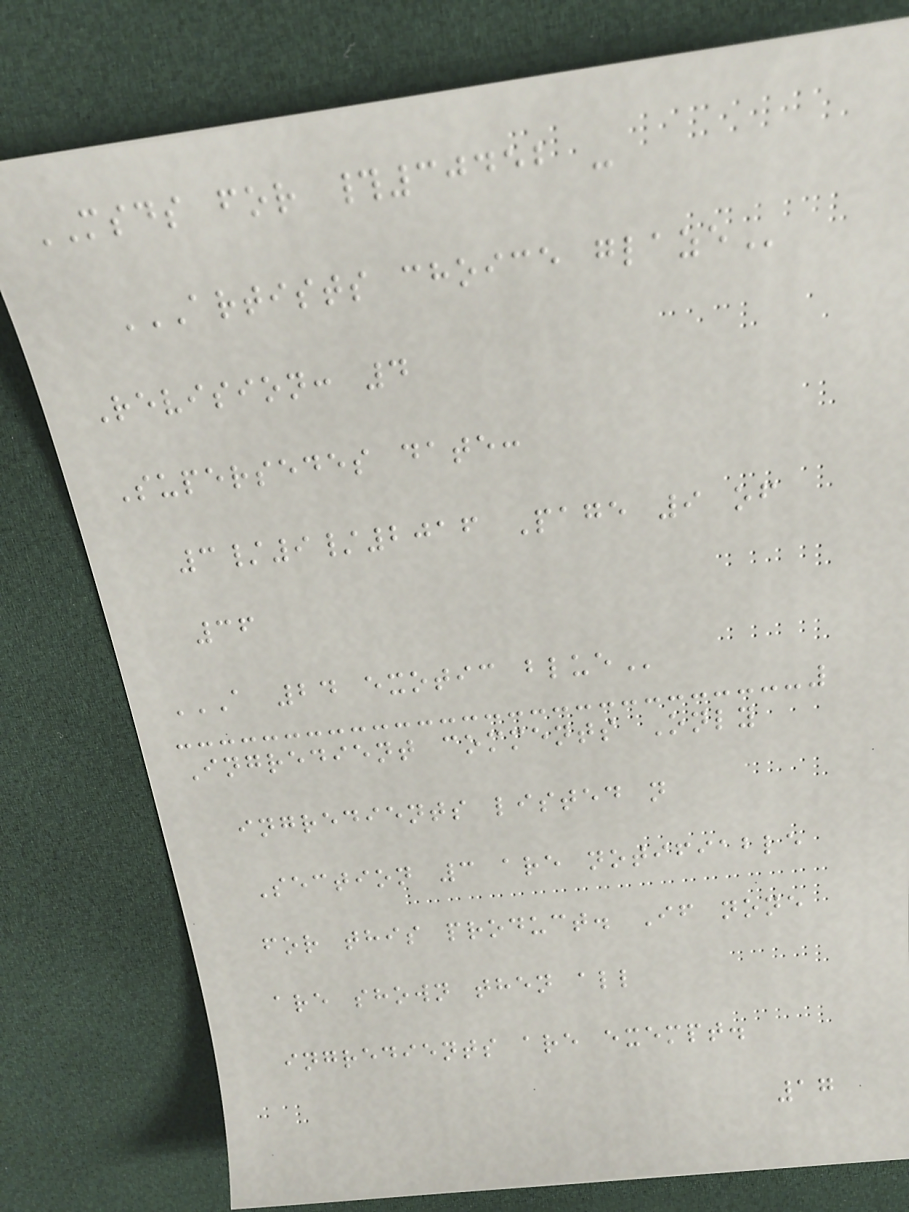MSDS for #30452 -
ARTISTS CHOICE GLAZE
Revision: 4
Supersedes date:
3/9/2016 Page 9 of
36
A 24 EXOTIC BLUE
Ingredient comments Only
ingredients listed n
Section 3 are notifiable
for this product. If none
are shown then all
ingredients are exempt.
17
